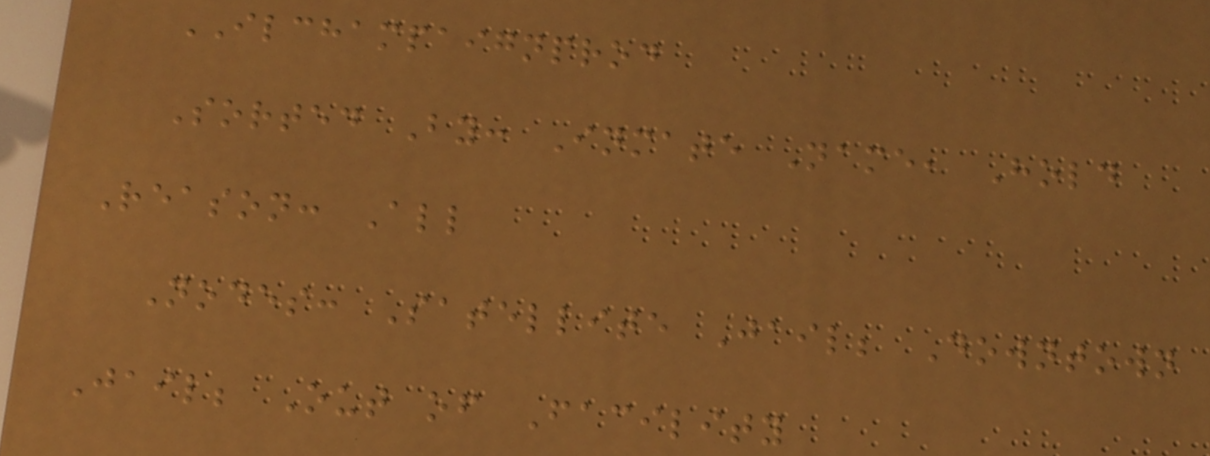ILCHAMPAIGNPROD
Sorted By: Inmate Name, Hold
Reason: All
Nodes: Satellite Jail; Downtown
Jail; Out of Facility
